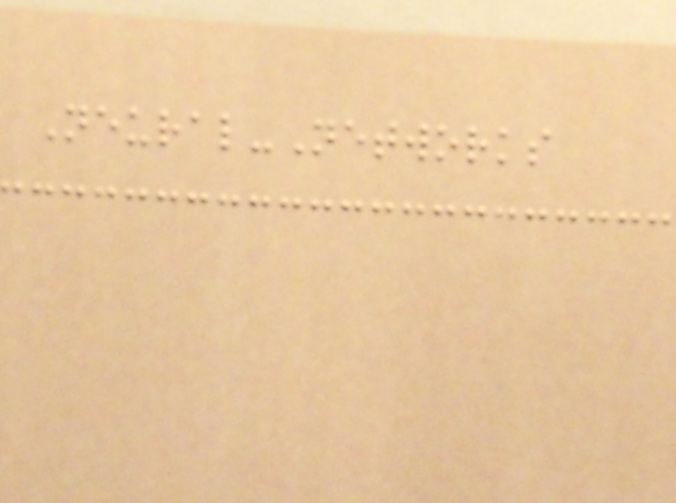Neural-Networks
